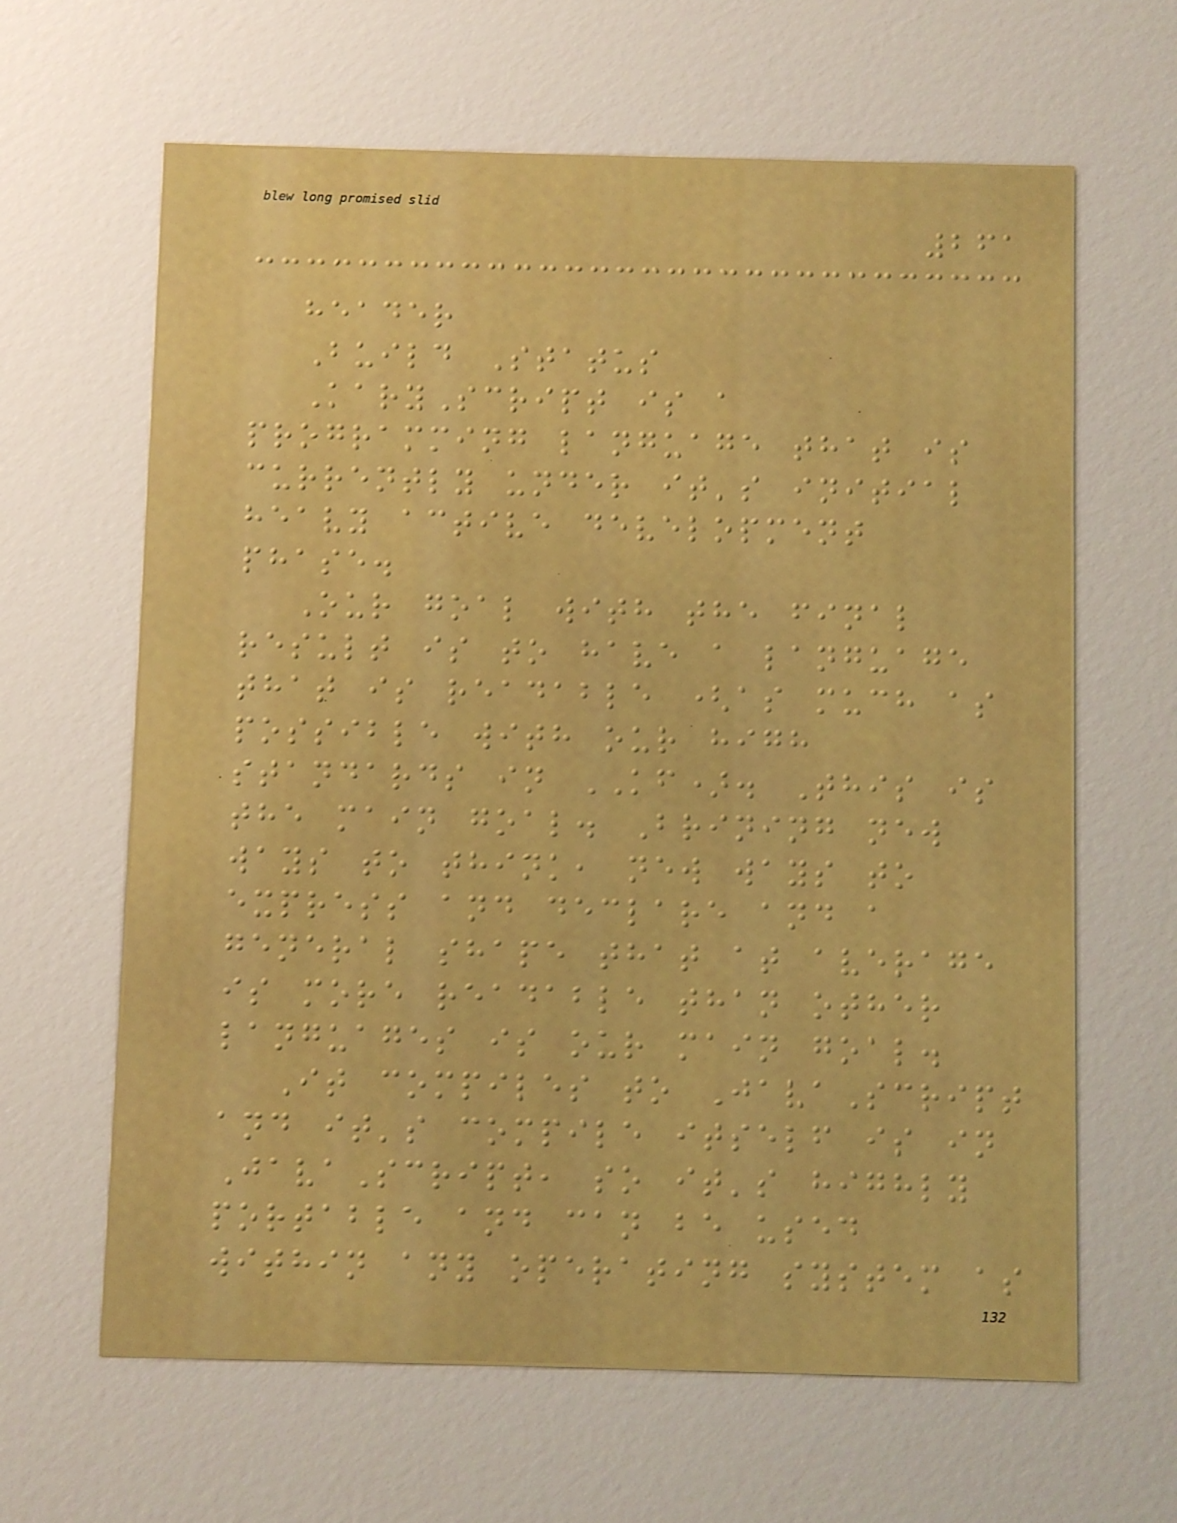261
header
Build Status
KaryScript is a
programming language that is
currently under it's initial
heavy active development
phase.
Our goal with the final
result is to have a language
that is readable (as much as
possible with our high
standards in KF). This is
the main goal. Brining new
ways to think, new ways to
express and declare and a
general shape that at average
is more readable than other
languages is our main goal.
It compiles to JavaScript
and it's compile itself is in
JavaScript, so it's highly
portable and can be used
within any operating system as
